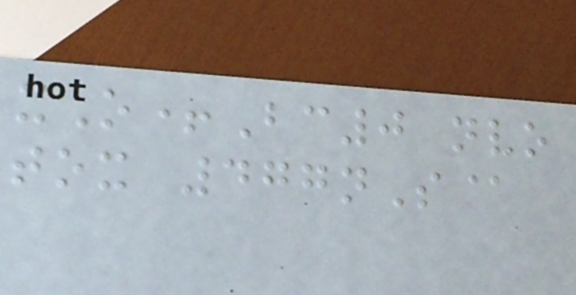xO+Bc0 nvo
tox 477nS@
